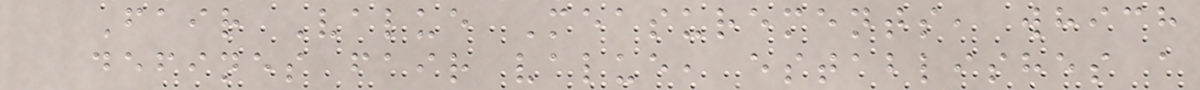Fair Value Measurements, which
defines fair value, establishes a
